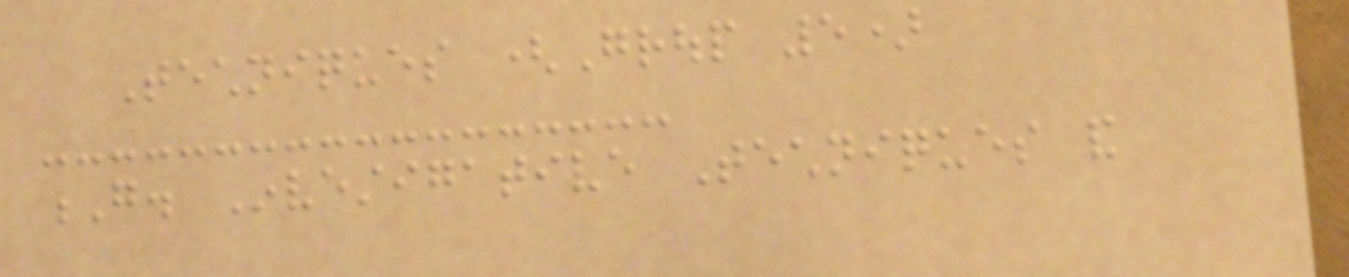Techniques (Group 5)
G. Investigative Techniques and
